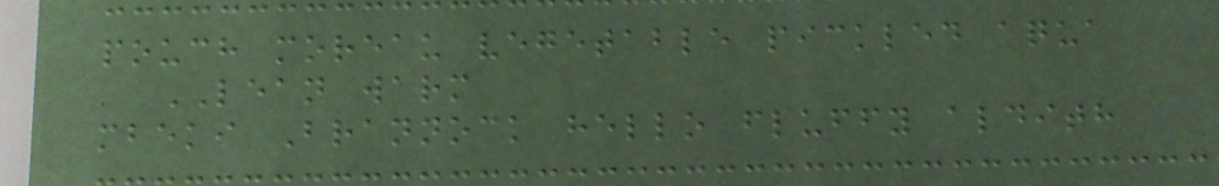pouch moreau vegetable pickled aqua
LEAN warm
mbeki Brannock hello fluffy aldith
